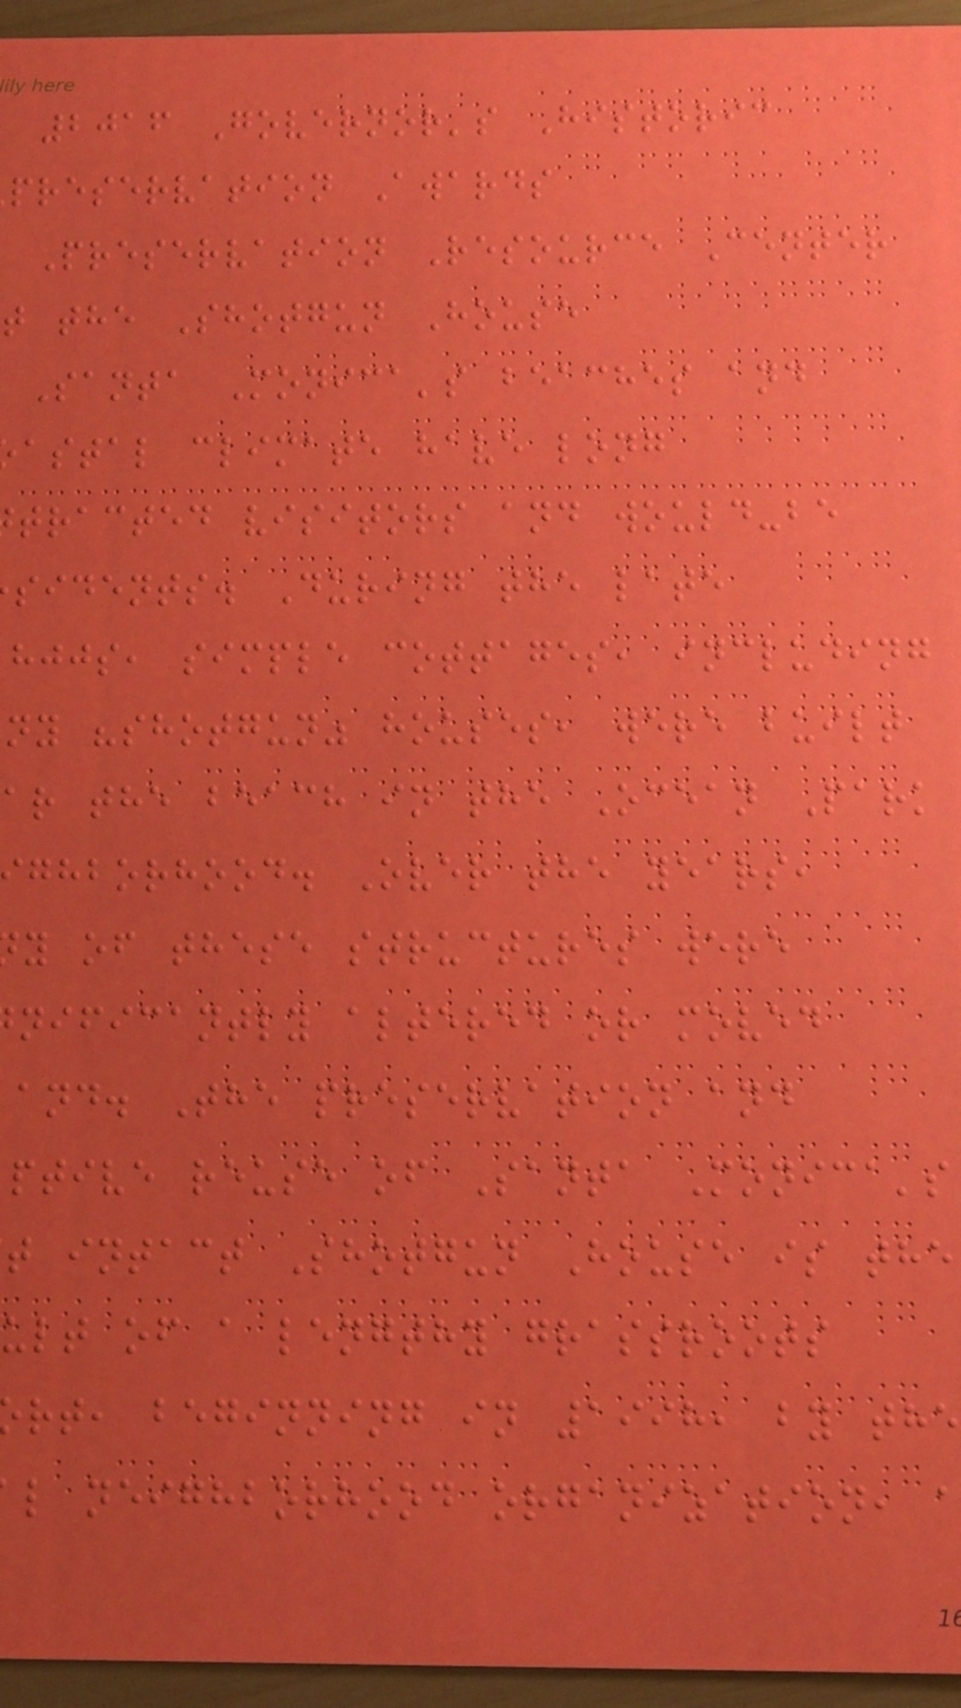2016 Governor's Historic
preservation Awards
Preservation Resource Center
t the Shotgun House
Santa Monica's beaches and
astal climate have long
tracted visitors and would-be
sidents. During the late
hjjs, simple cottages, including
ny "shotgun" houses, were built
ar the beach in the Ocean Park
ghborhood. Over the years,
y of these structures were
nificantly altered or moved
and. The preservation and
ptive reuse of Santa Monica's
t intact Shotgun House is the
ult of a lengthy grassroots
rt, beginning in 1998, by the
l neighborhood organization,
